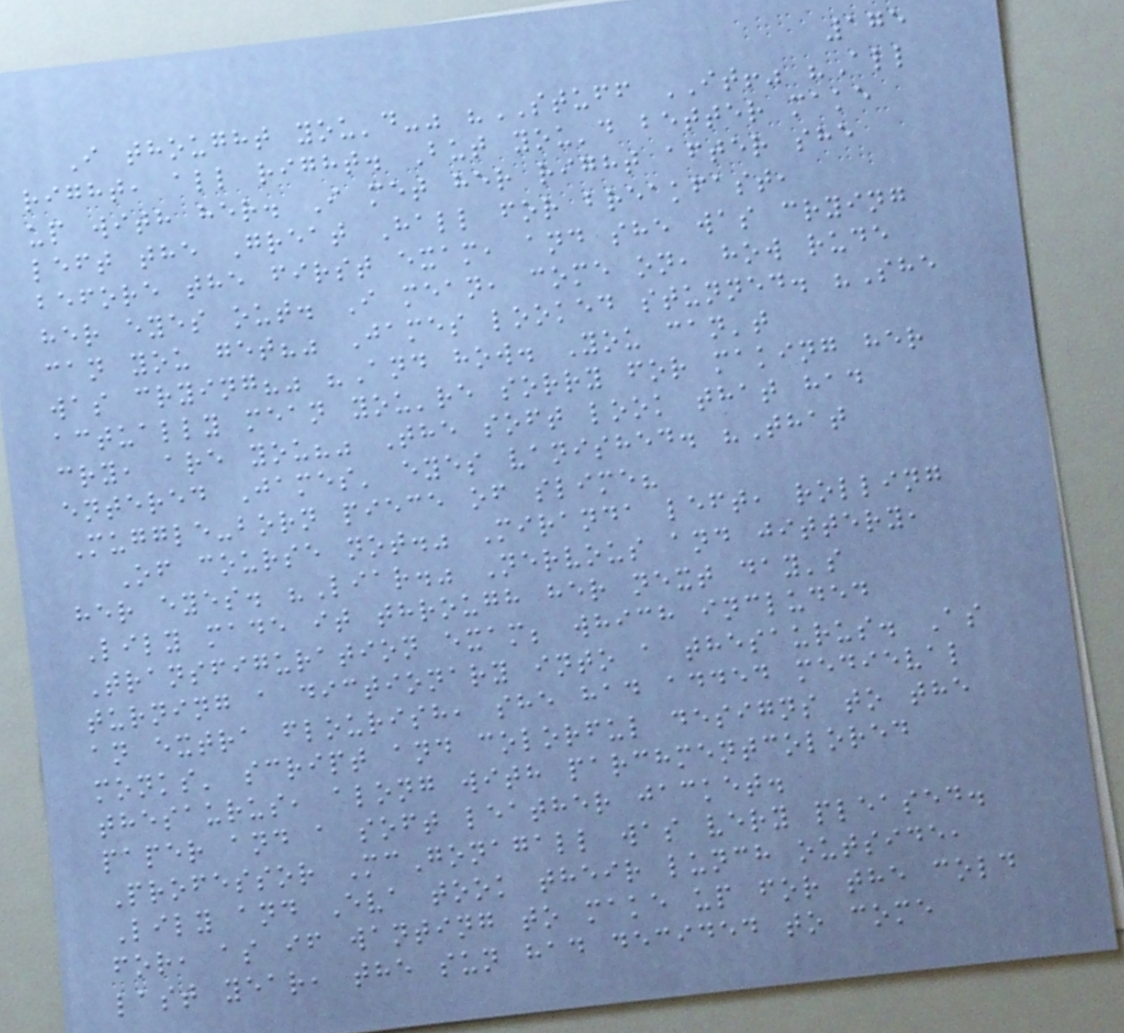175
I thought you'd-" "STUFF IT!" "All
right, all right. But you'd better make
up with her. I met her right after she
left the Great Hall for breakfast,
before the first exam, and she was crying
her eyes out. I mean, come on, how rude
can you get?" James looked stunned. "She
was crying?" "And how. You can't
actually mean you're sorry for making her
cry, are you?" The soft look that had
entered James' eyes vanished. "That
Muggle-born piece of slime?
Of course not." Miranda left, rolling
her eyes. "Liar." Nervous and jittery,
Lily made it through her next day's
Transfiguration exam; which included
turning a dictionary into a thesaurus. As
an extra flourish, she had added medieval
monks' script and colorful designs to the
thesaurus, along with parchmentcolored
paper and a soft leather jacket.
Professor McGonagall was very pleased.
Lily and Eva took their lunch outside,
for, as if wanting to make up for the cold
last year, the sun had decided to come
